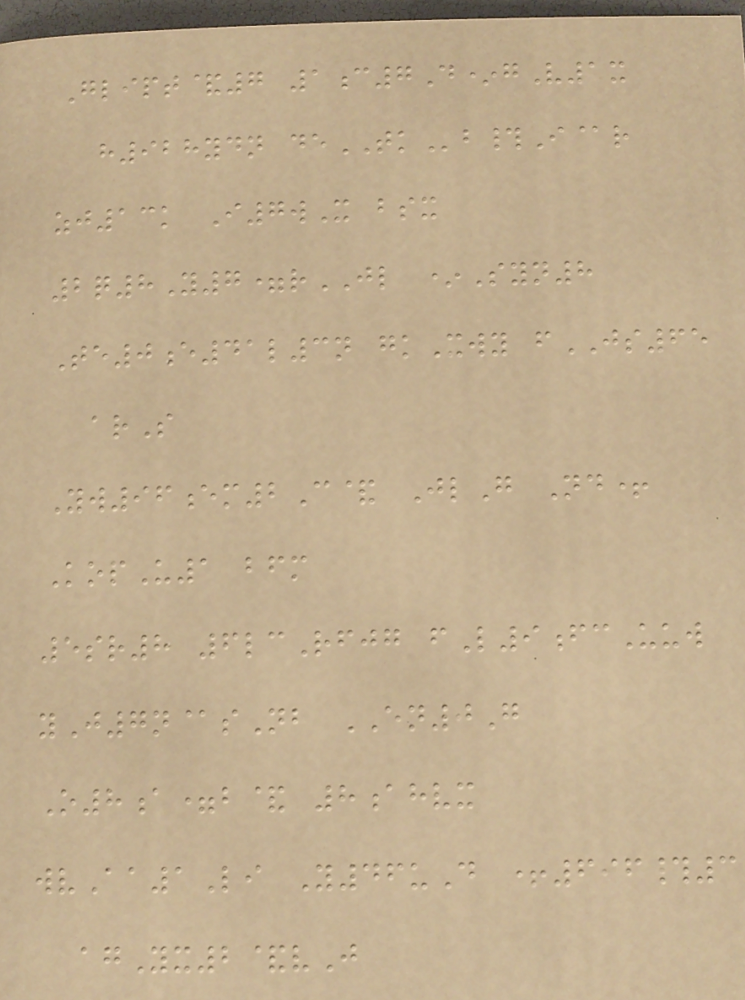Glipt&7 1c7D*gV1x
h928ydn deTKb#I@r
zj13k I7wX bsx
2q8Y7=rJL *Syn8
Te0e41l3n gkXwy fJS65
arS
Yw96em2C& JlG Nd+
KopU1 bfm
5sr8 6lcRfjg fL9fcUuw
yJ7n@sNb EN0G
O8a=b& 8ahvx
wvAa1Li Y46uD +696#3
agYx2&vJ
